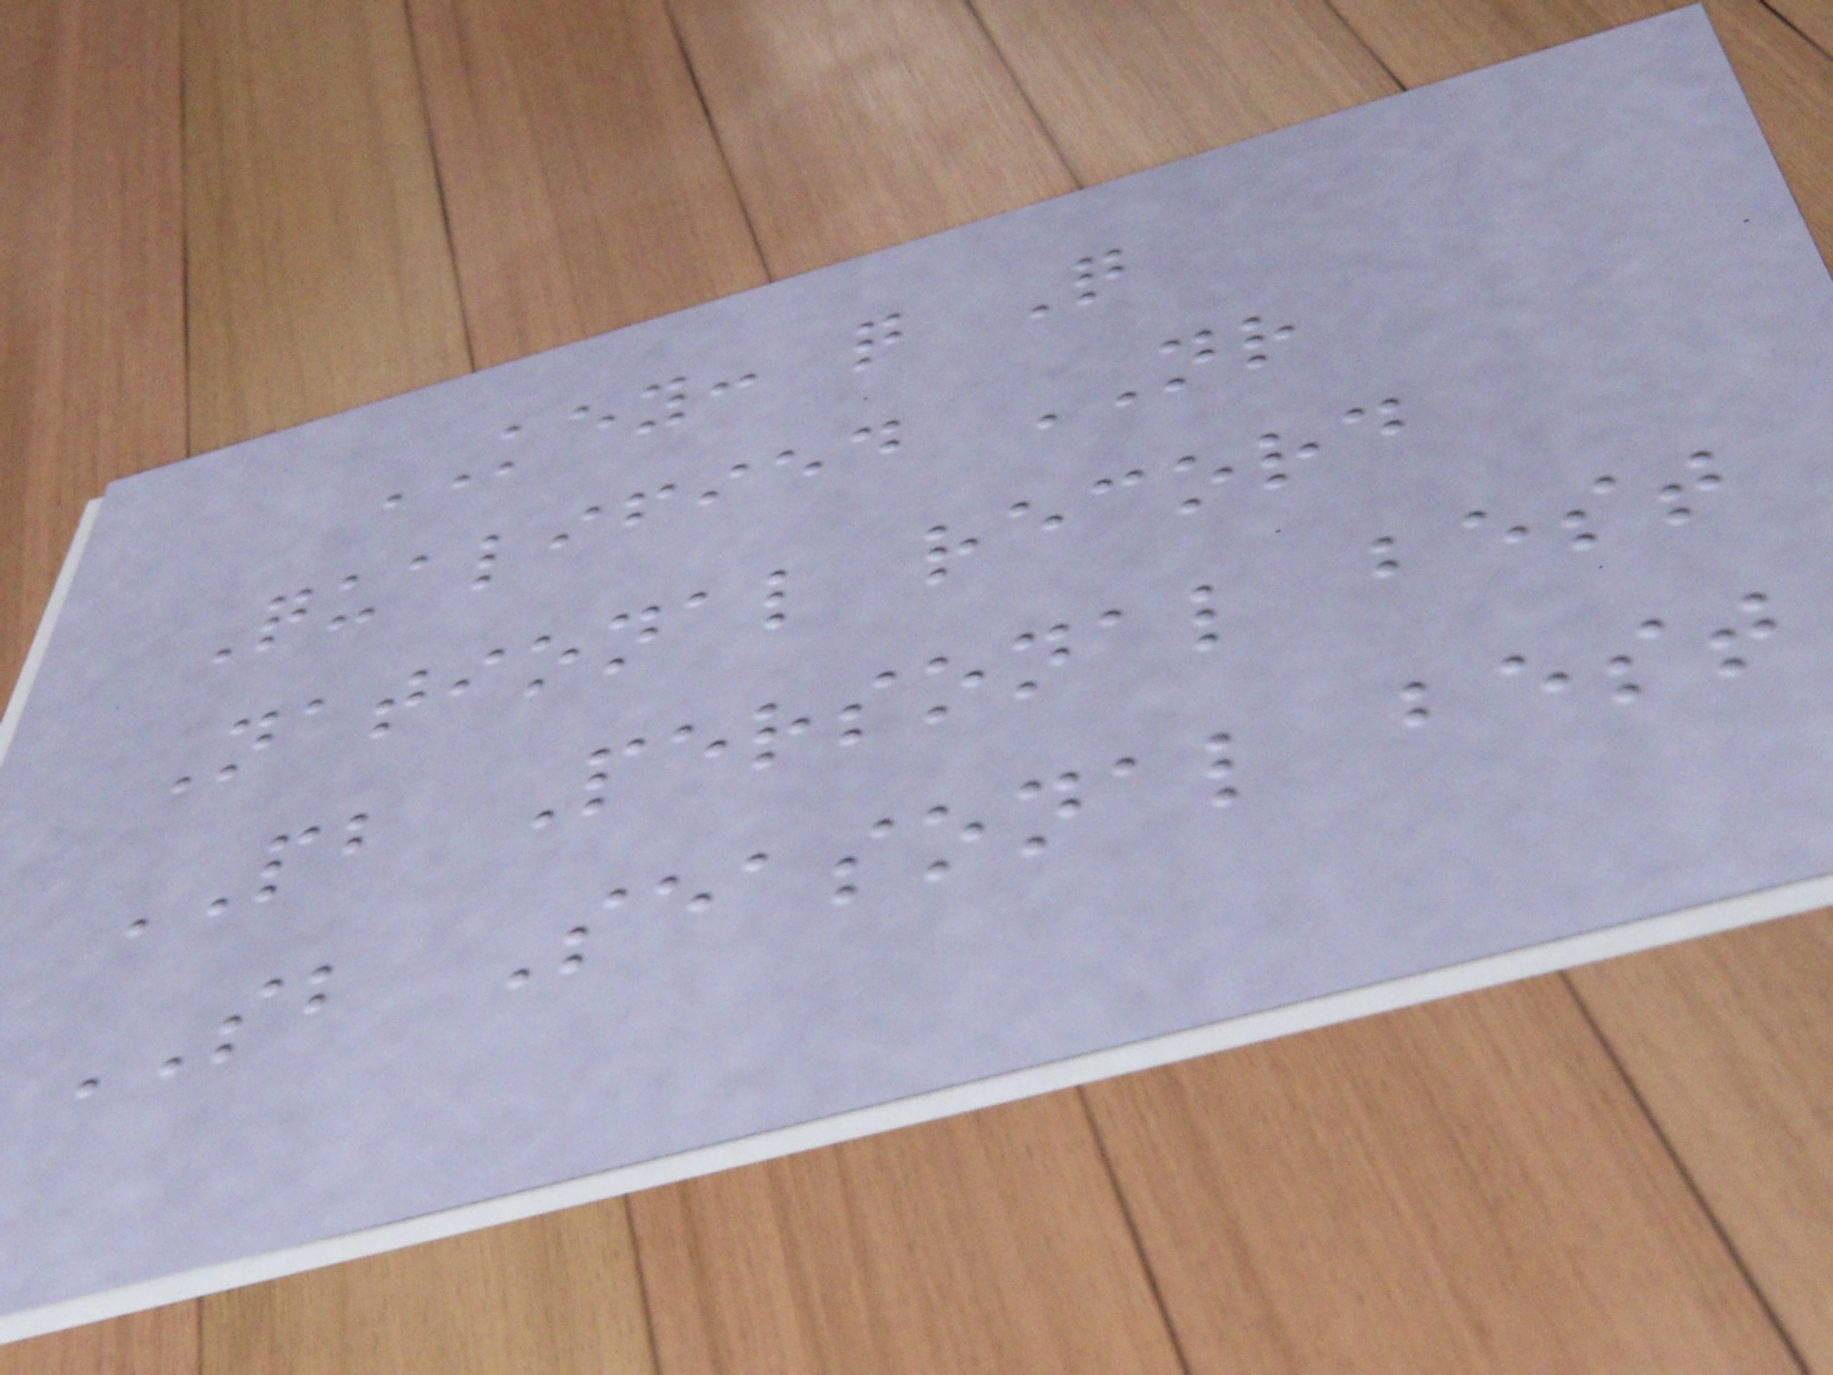KEY: q Q
Qualified NR
National record
PB Personal best
SB Seasonal best
